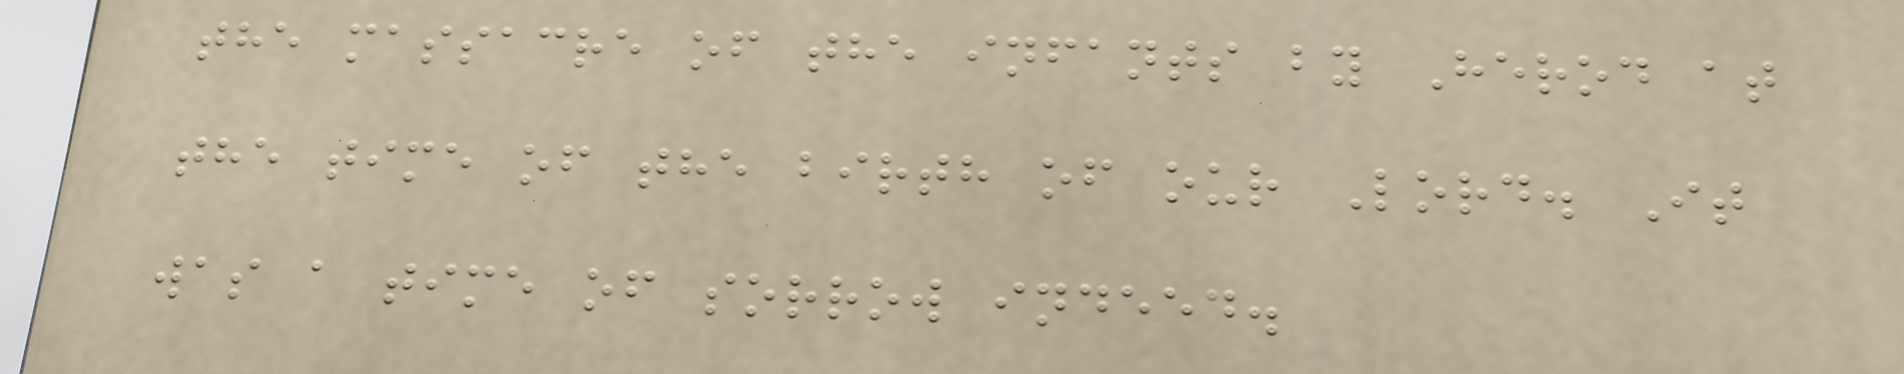the massacre of the infants by Herod at
the time of the birth of our Lord. It
was a time of sorrow indeed.
